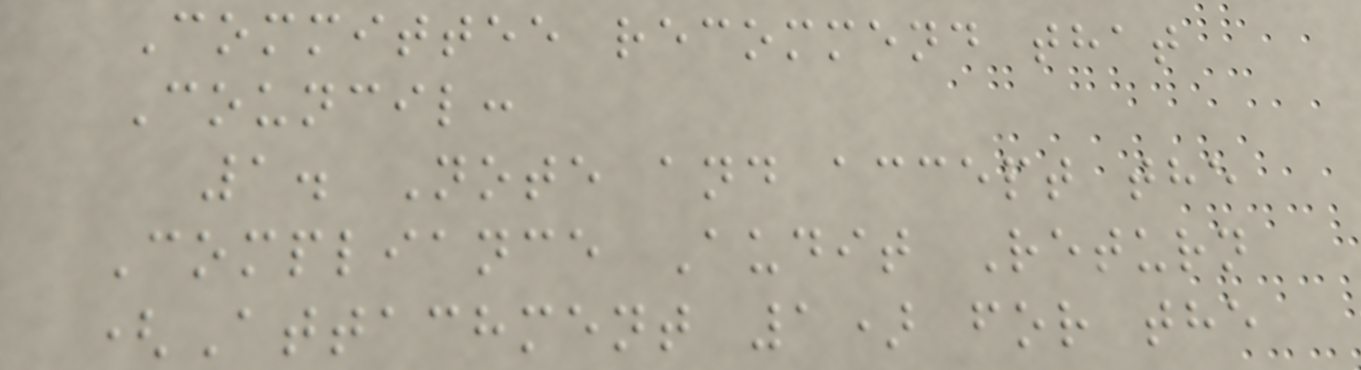Committee recommend that
Council:
1. Note and accept the
Compliance Audit Return
(Attachment 1) for the
